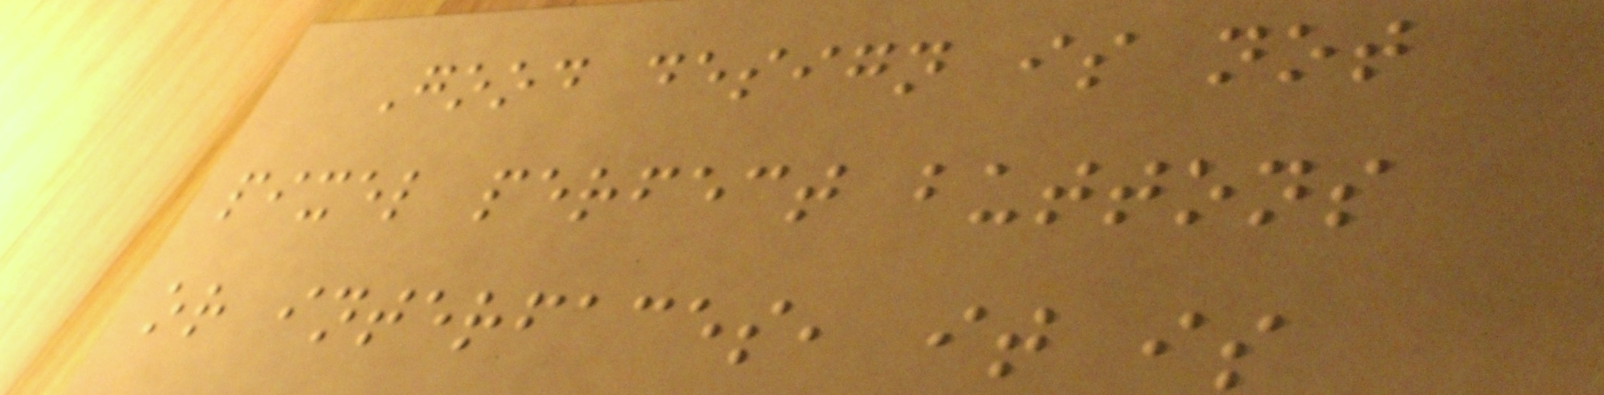Good design is not
pixel perfect buttons
or interfaces, it is
